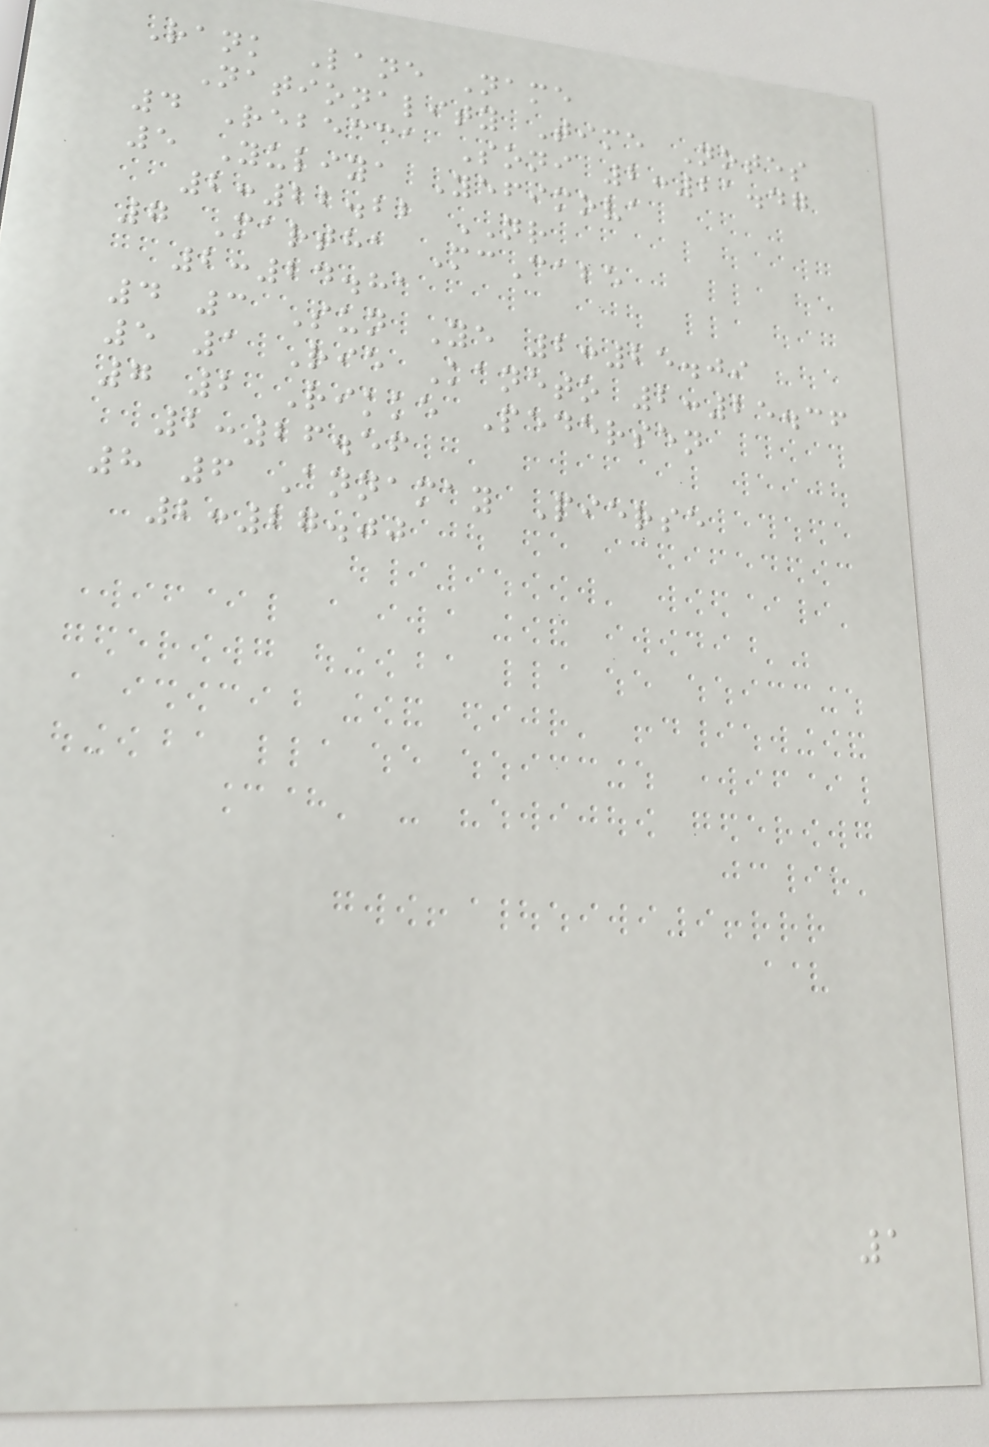Rank Lane Name
Nationality Time Notes
4 Rebecca Soni 2:21.47
5 Yuliya Yefimova
2:22.22 NR
7 Martha McCabe
2:24.81
4 3 Sun Ye 2:25.09
5 1 Rie Kaneto 2:25.36
7 2 Rikke Pedersen
2:26.56
8 6 Annamay Pierse
2:27.00
1
